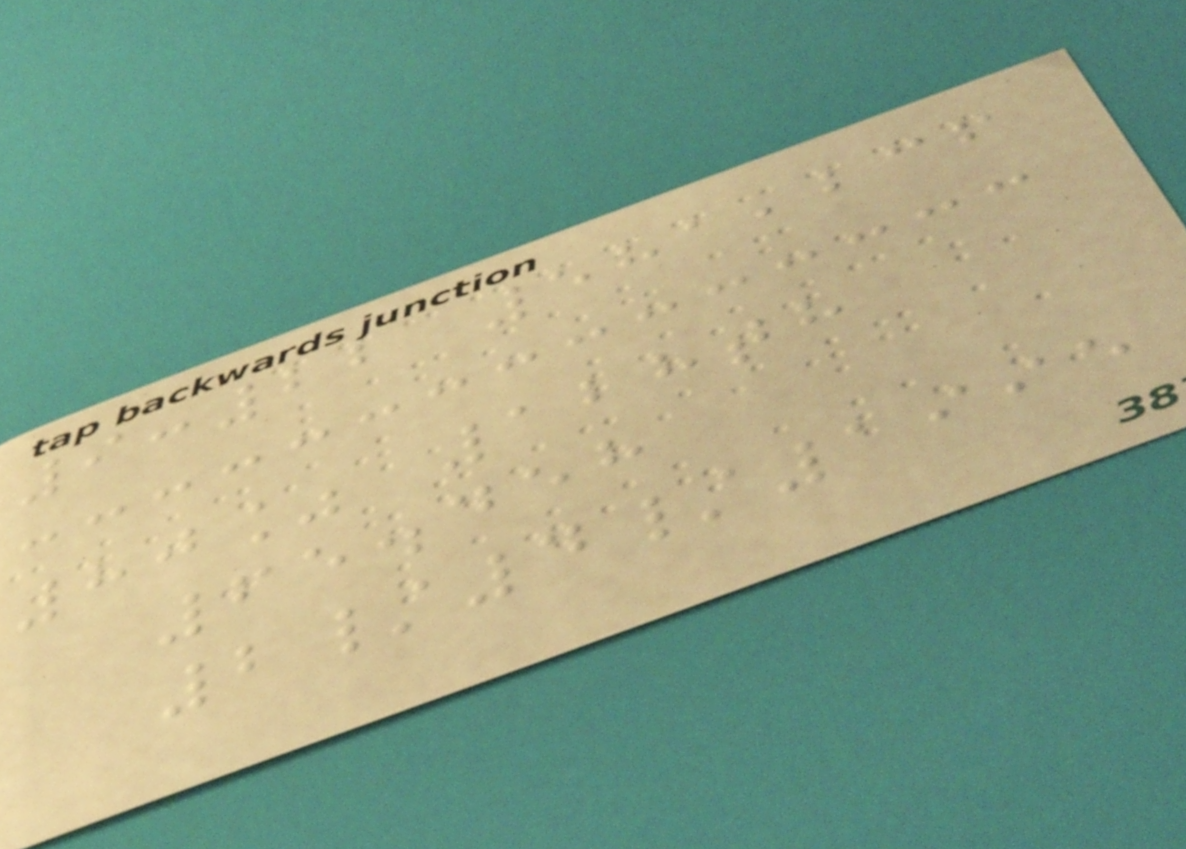9:22 581,236
80% 128th
65.458
2/4/1995
